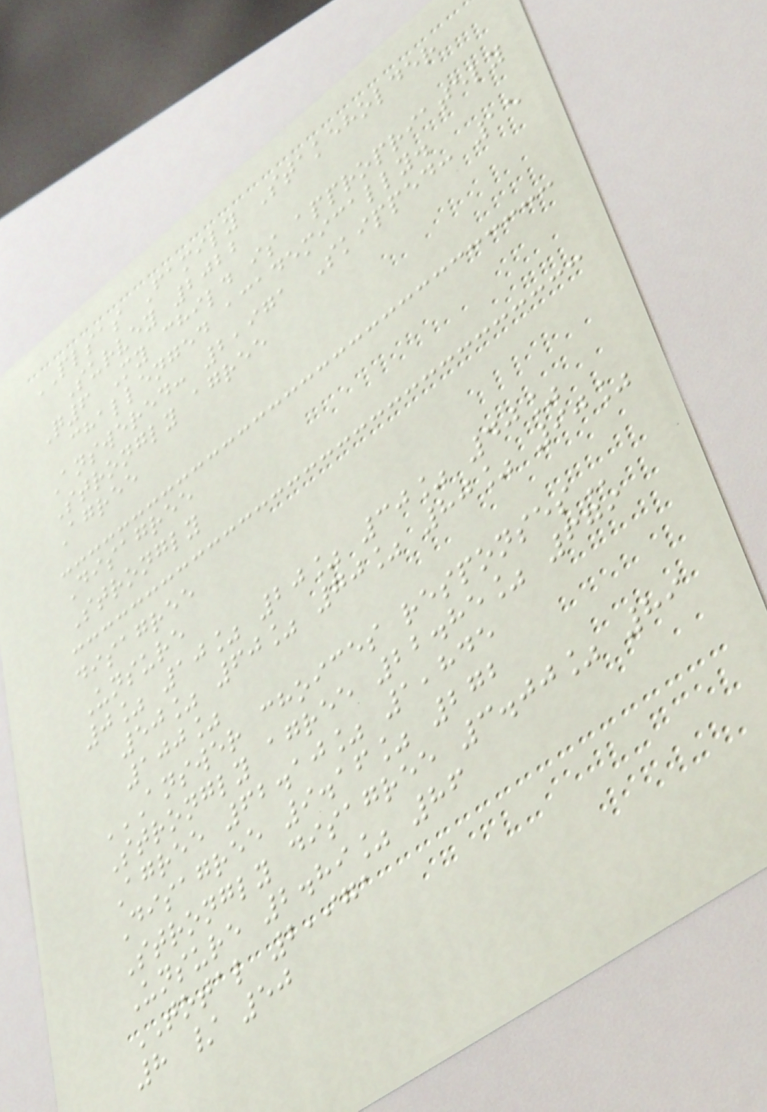PLSAS Family Stakeholder
Survey 2022
Q6 My child is appropriately
challenged academically.
Answered: 2,971 Skipped: 15
Strongly agree
Agree
Disagree
Strongly
disagree
Unsure
0% 10% 20% 30% 40%
50% 60% 70% 80% 90%
100%
ANSWER CHOICES RESPONSES
Strongly agree 22.85% 679
Agree 62.10% 1,845
Disagree 9.16% 272
Strongly disagree 3.00% 89
Unsure 2.89% 86
TOTAL 2,971
8 / 50
